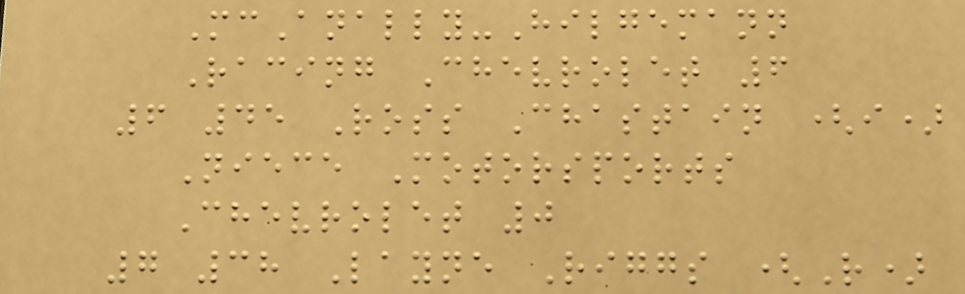McAnally-Hilgemann
Racing Chevrolet 6
6 45 Ross Chastain (i)
Niece Motorsports
Chevrolet 0
7 38 Layne Riggs (R)
